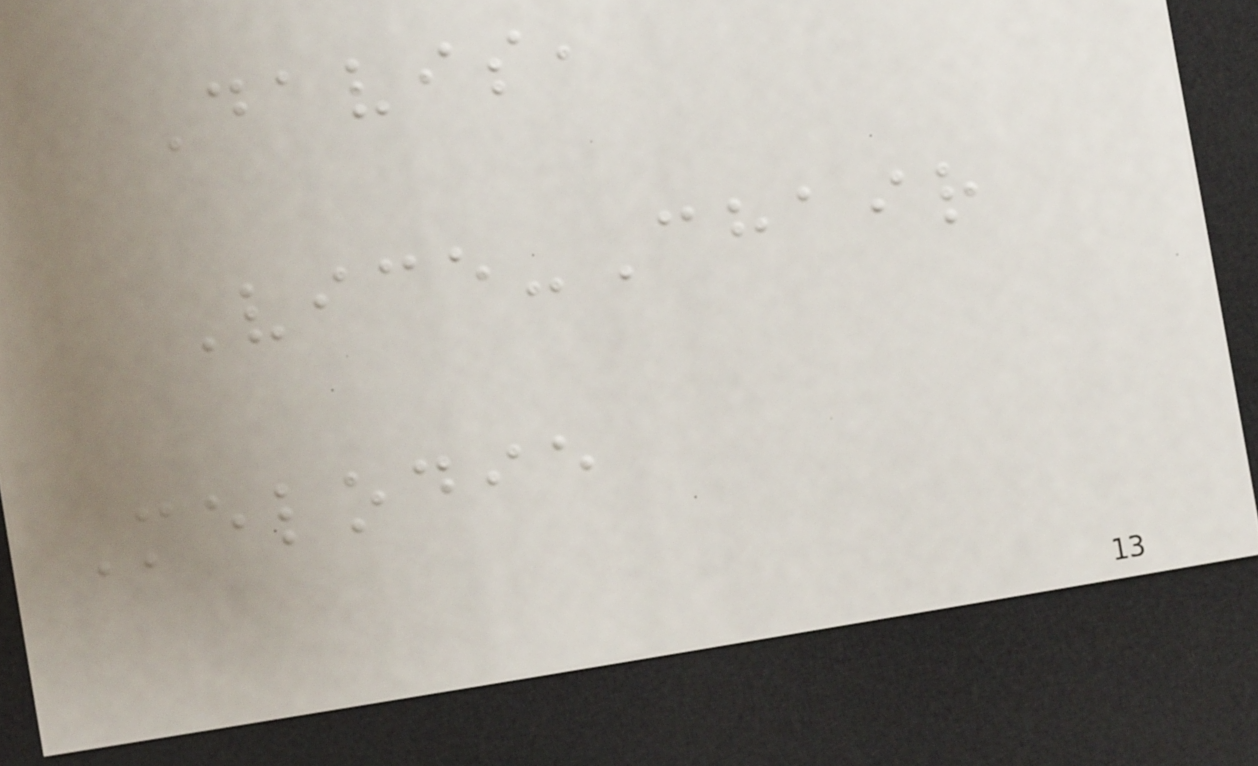Davis,
Vice-Chair
Melodie
